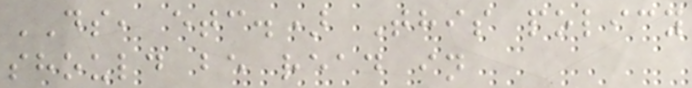DS, etc.) This policy
should be read in
